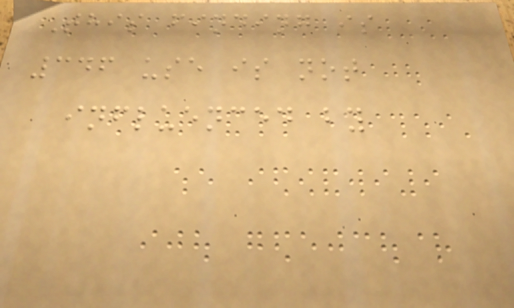This finding is
346 use is not
influenced by
